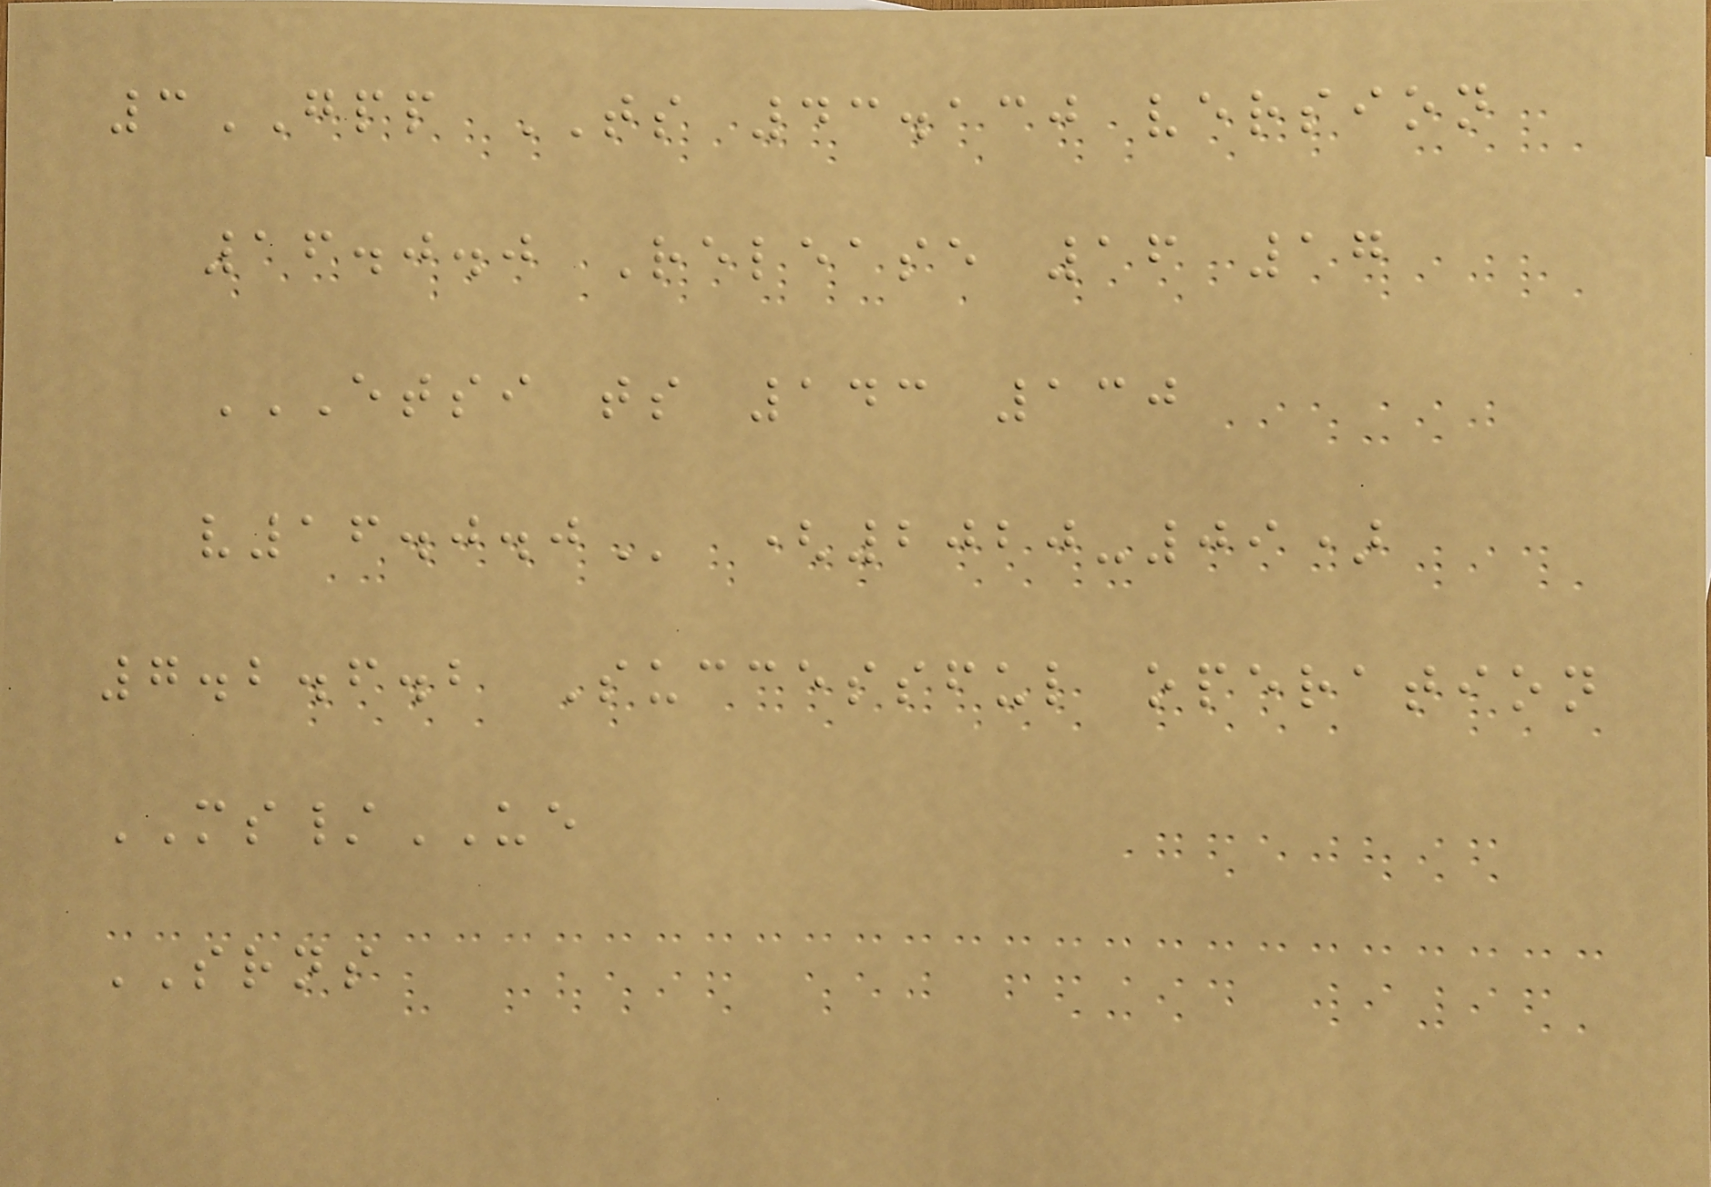3GPP TS 43.130 version
16.0.0 Release 16 17
ETSI TS 143 130
V16.0.0 (2020-09)
7.2.6.2 Successful operation
MS/UE
SRNS
